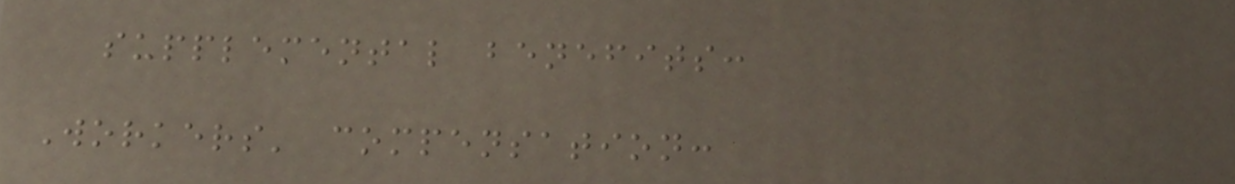supplemental benefits:
Workers' compensation:
